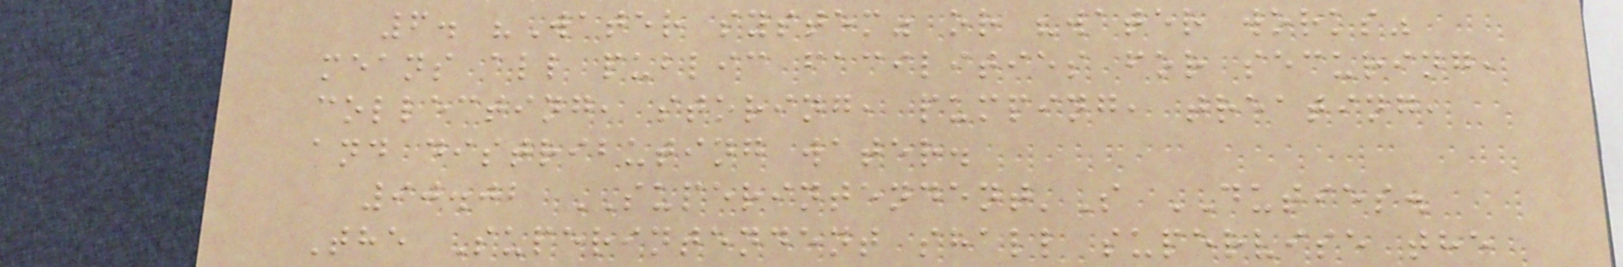6. "Water system" or "water works"
means all public facilities for securing,
collecting, storing, pumping, treating,
and distributing water.
90.02 SUPERINTENDENT'S DUTIES.
The Superintendent shall supervise the
